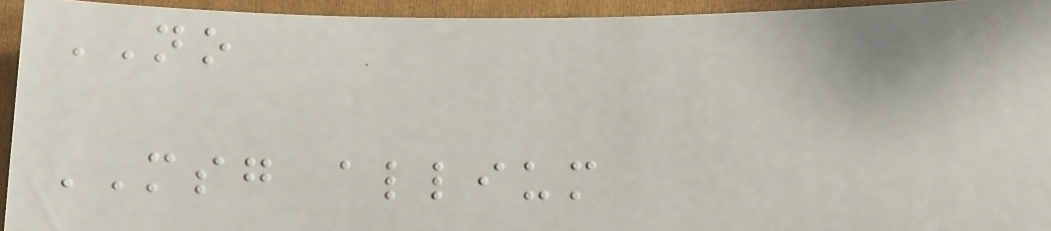NO
MSG allium
